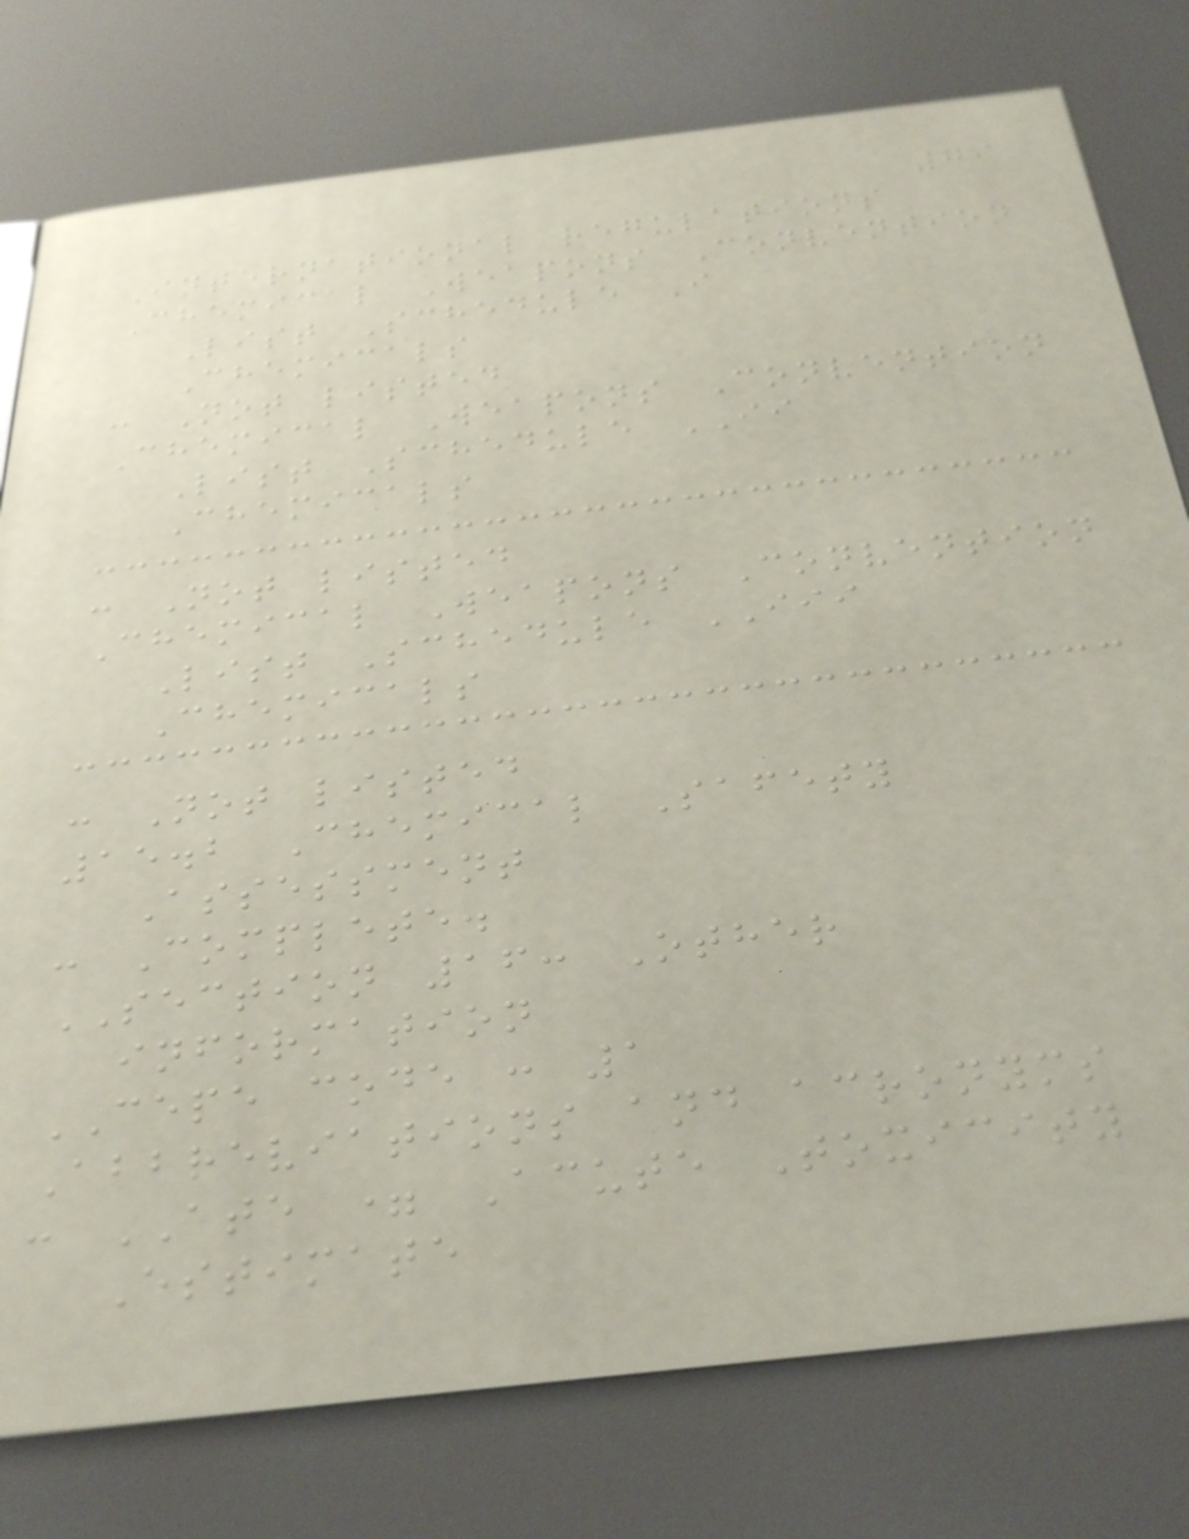79
International regulations
Chemical Weapons Convention
List Schedule I
Chemicals
: Not listed
Chemical Weapons Convention
List Schedule II
Chemicals
: Not listed
Chemical Weapons Convention
List Schedule III
Chemicals
: Not listed
15.2 Chemical Safety
Assessment
: Complete.
SECTION 16: Other
information
CEPE code : 1
Abbreviations and acronyms
: ATE = Acute Toxicity
Estimate
